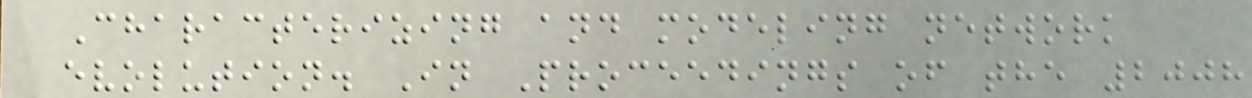Characterizing and modeling network
evolution. In Proceedings of the 2008
